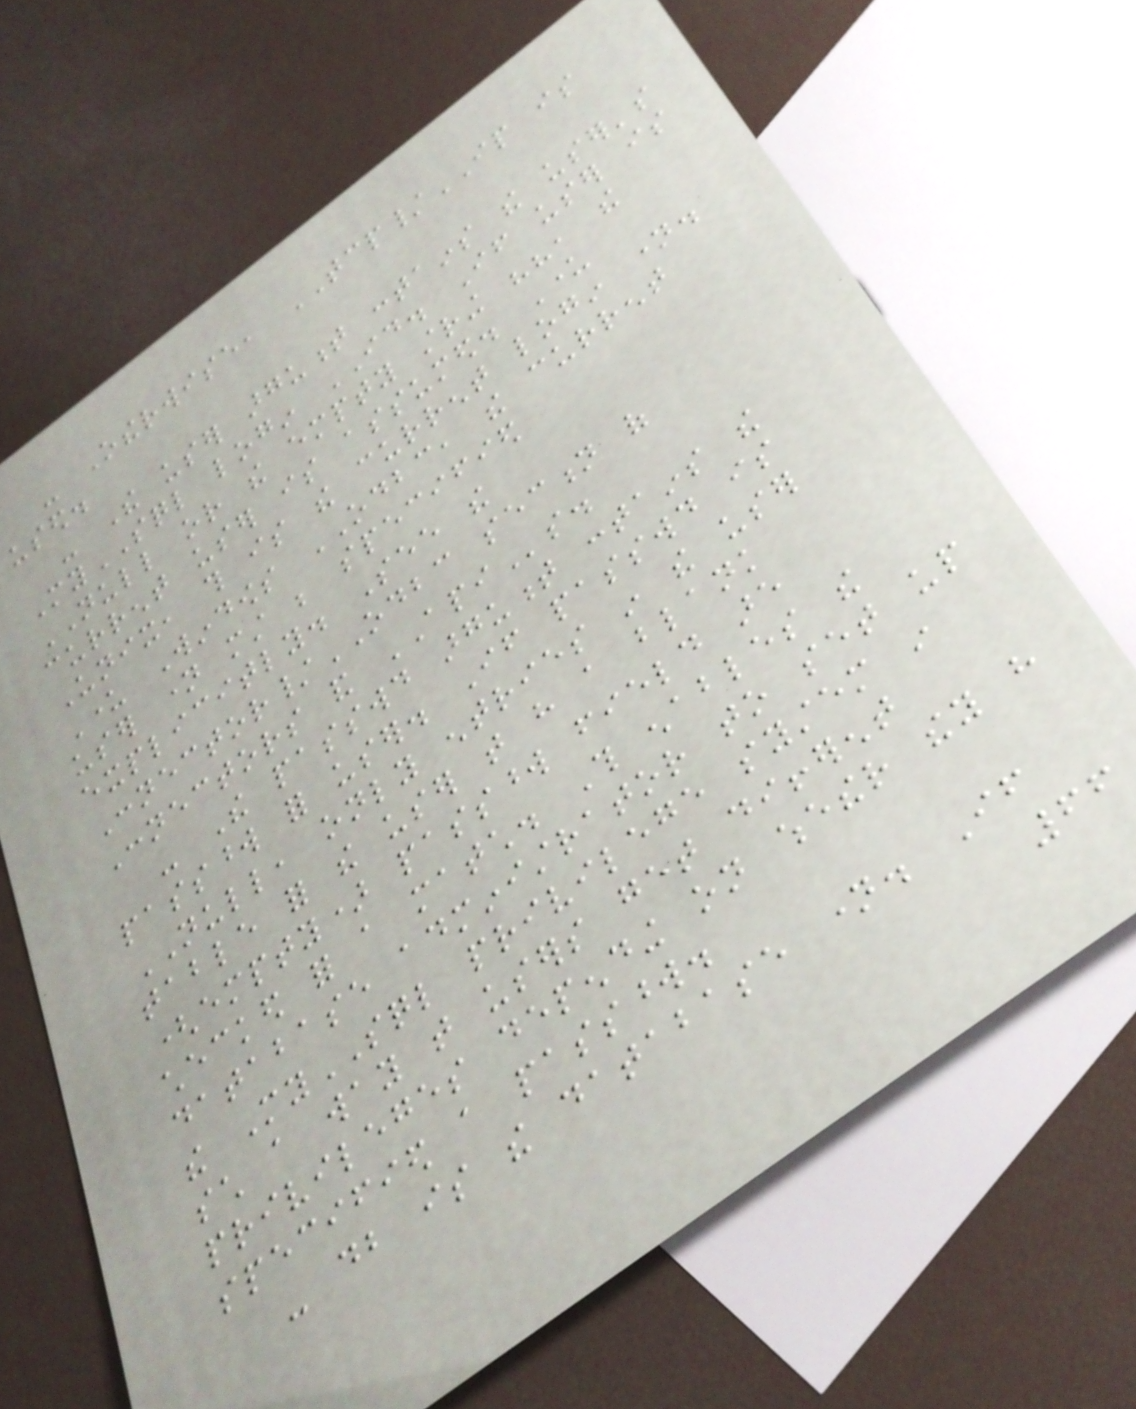- Otherwise, TCP/IP is
used.
- The user argument contains the user's
MySQL login ID. If user is
NULL or the empty string "", the
current user is assumed. Under
Unix, this is the current login name.
Under Windows ODBC, the current
user name must be specified
explicitly. See the
Connector/ODBC section of
Connectors and APIs.
- The passwd argument contains the
password for user. If passwd is
NULL, only entries in the user
table for the user that have a blank
(empty) password field are
checked for a match. This enables the
database administrator to set up
the MySQL privilege system in
such a way that users get different
privileges depending on whether they have
specified a password.
- db is the database name. If
66
